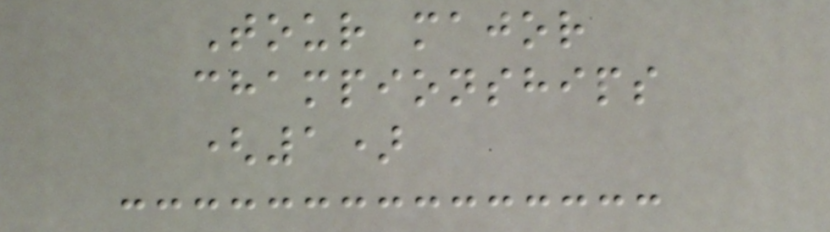Tour major
championships
(1)
